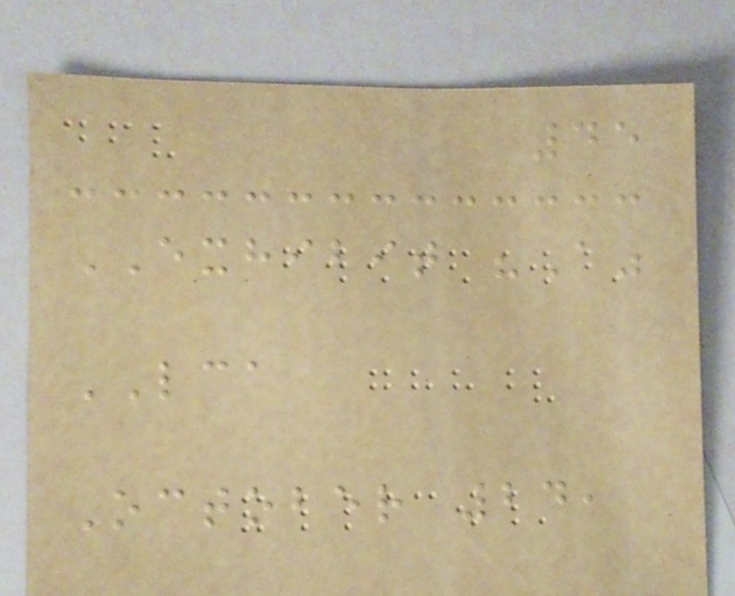45
EXHIBIT "A"
LCA
October 24,
